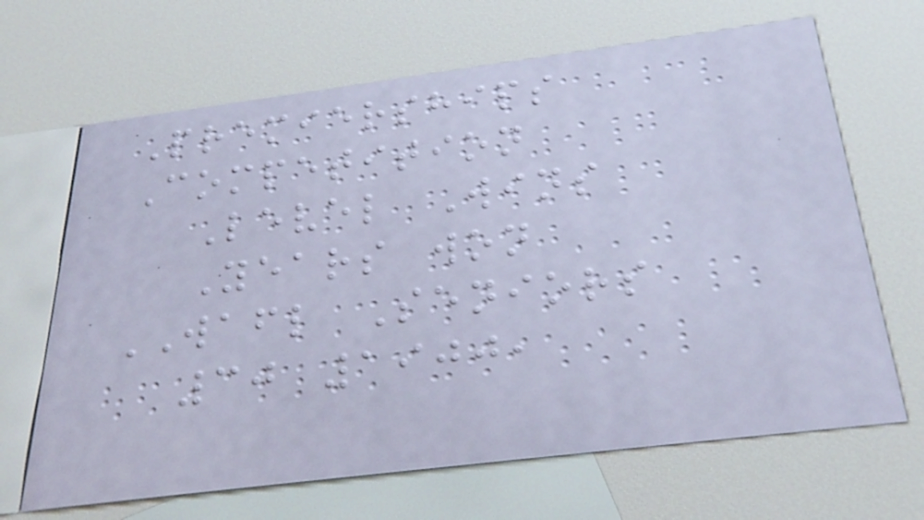Premierships
Competition
Level Wins
Years won
WAFL Seniors
30 1900,
